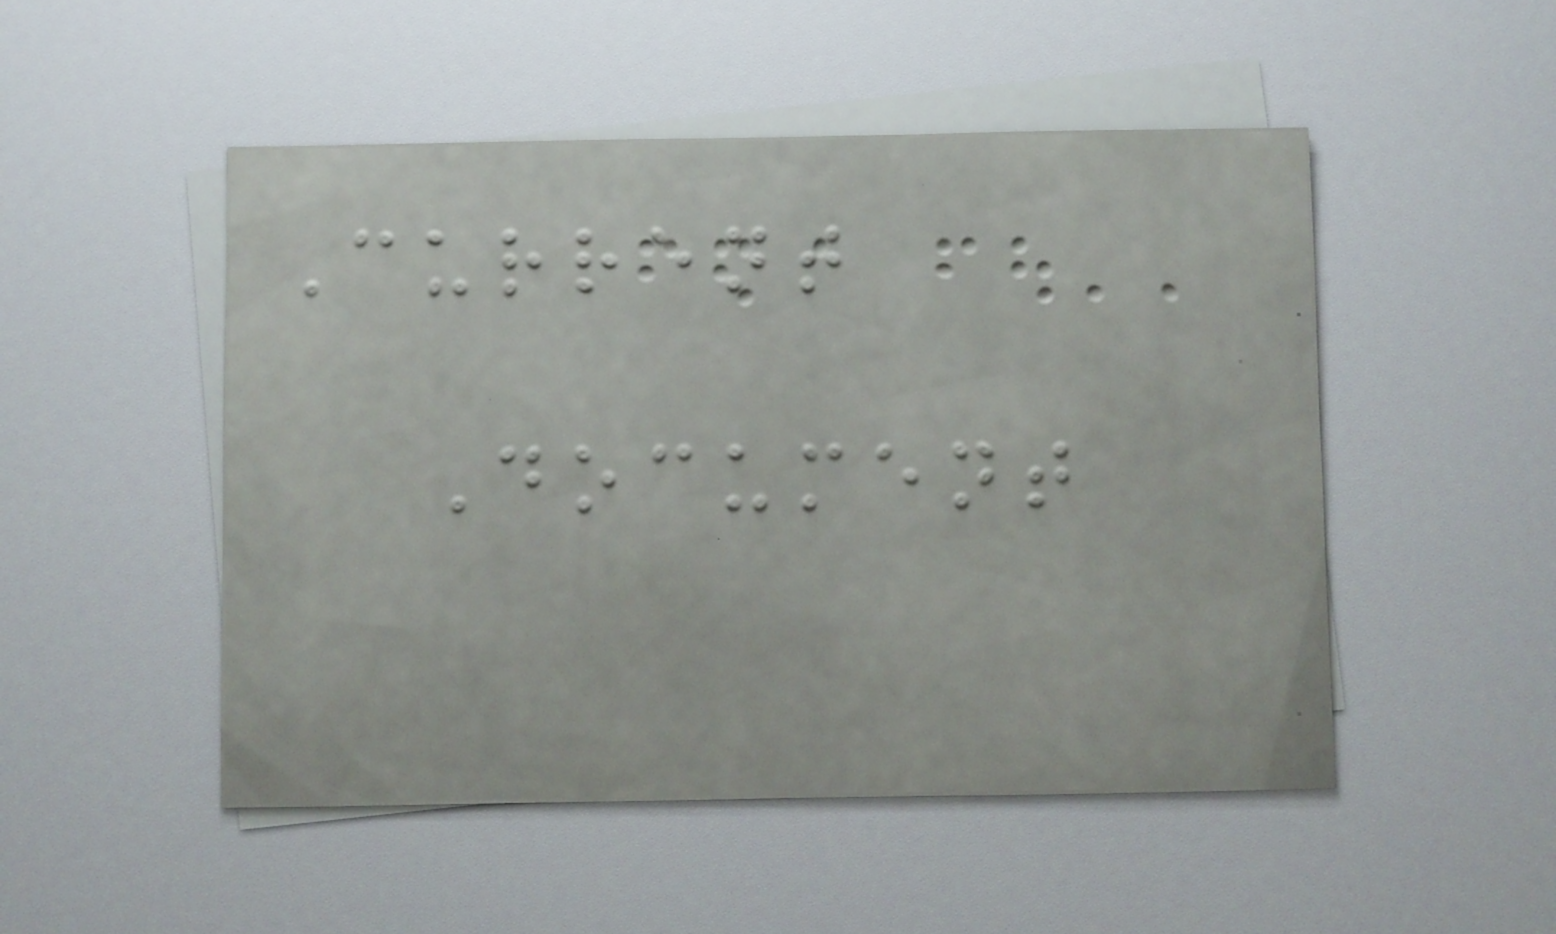Current
Document
